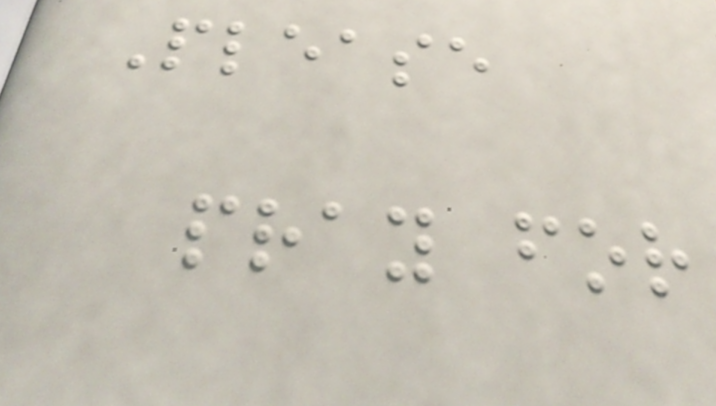Please
pray for
